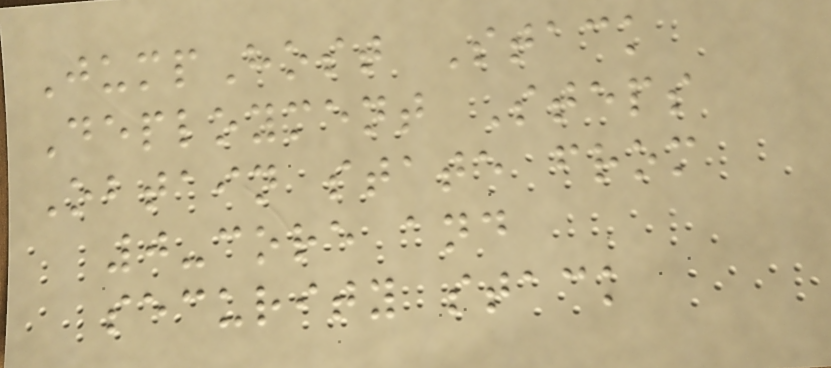JumpHost Stack
Deployment Steps
Obtain state from
0-core and
security stack
